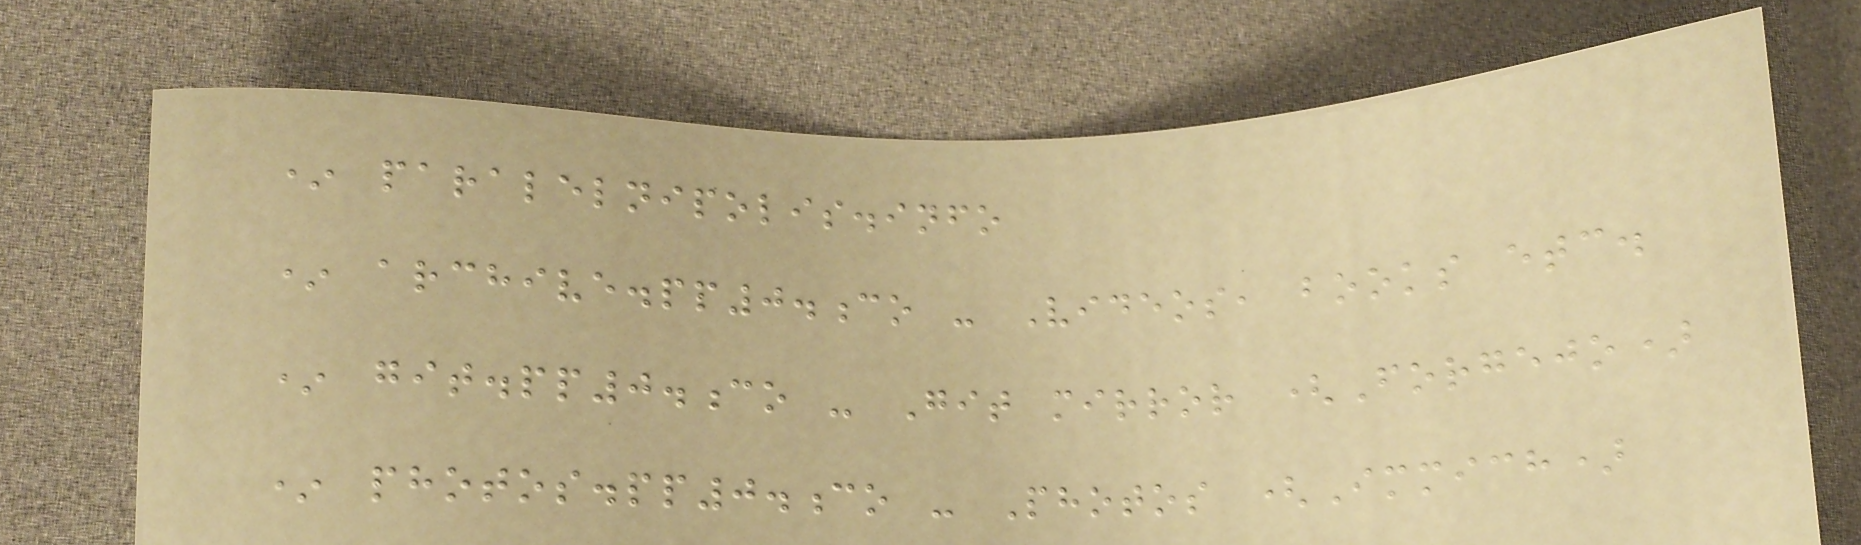* paralelnipolis.info
* archive.pp0.co - Videos, books etc.
* git.pp0.co - Git mirror (Forgejo)
* photos.pp0.co - Photos (Immich)
